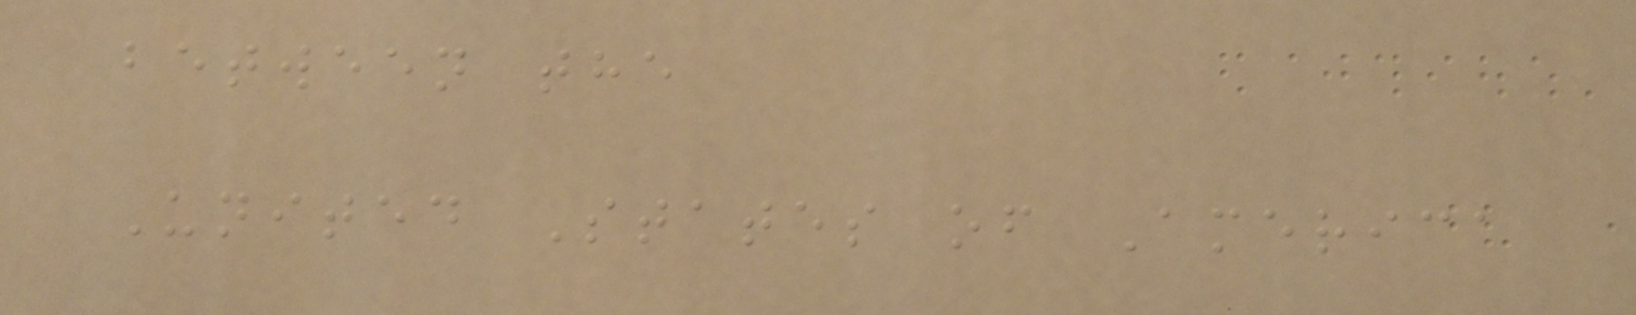between the
United States of America
